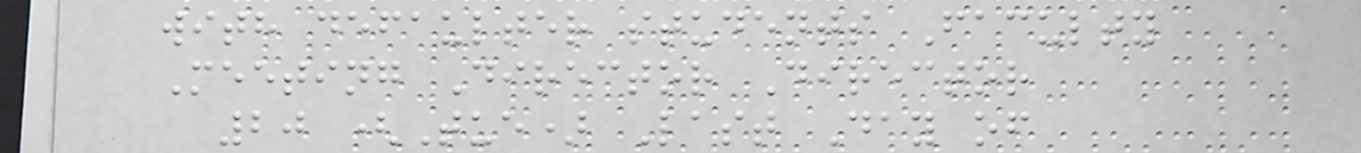with defaulter students Faculty
Meeting Director Director
20 (Tue) Last Day of
